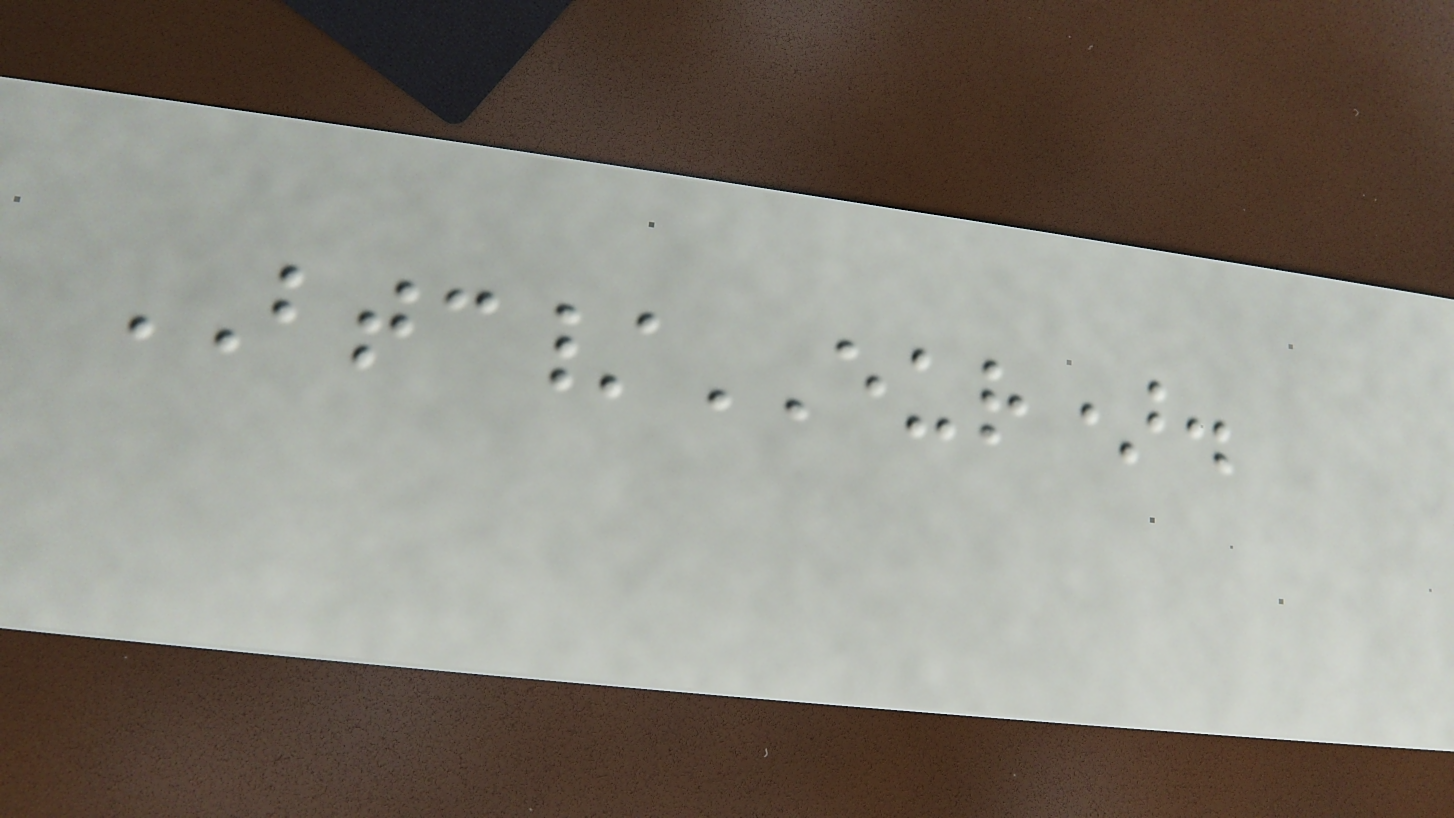BTC/EUR).
